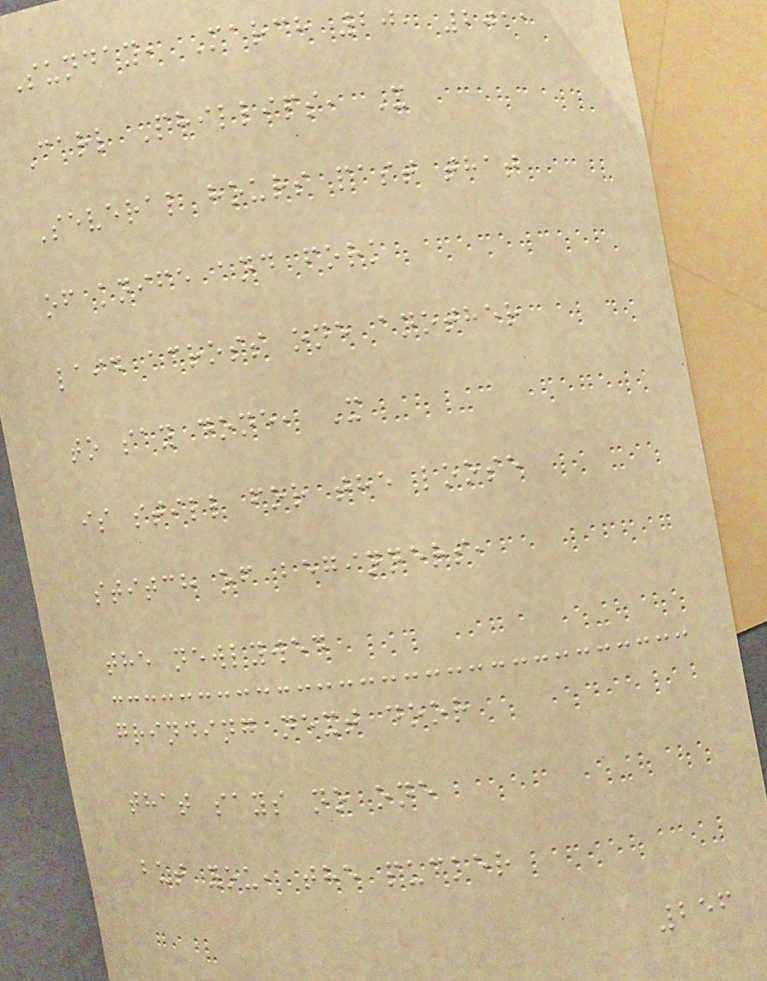Sunday, March 20, 2011
Carl Phillips, X
Several hours past that
of knife and fork
laid across one another
to say done, X
is still for the loose
stitch of beginners,
the newlywed
grinding next door
that says no one
but you, the pucker
256
